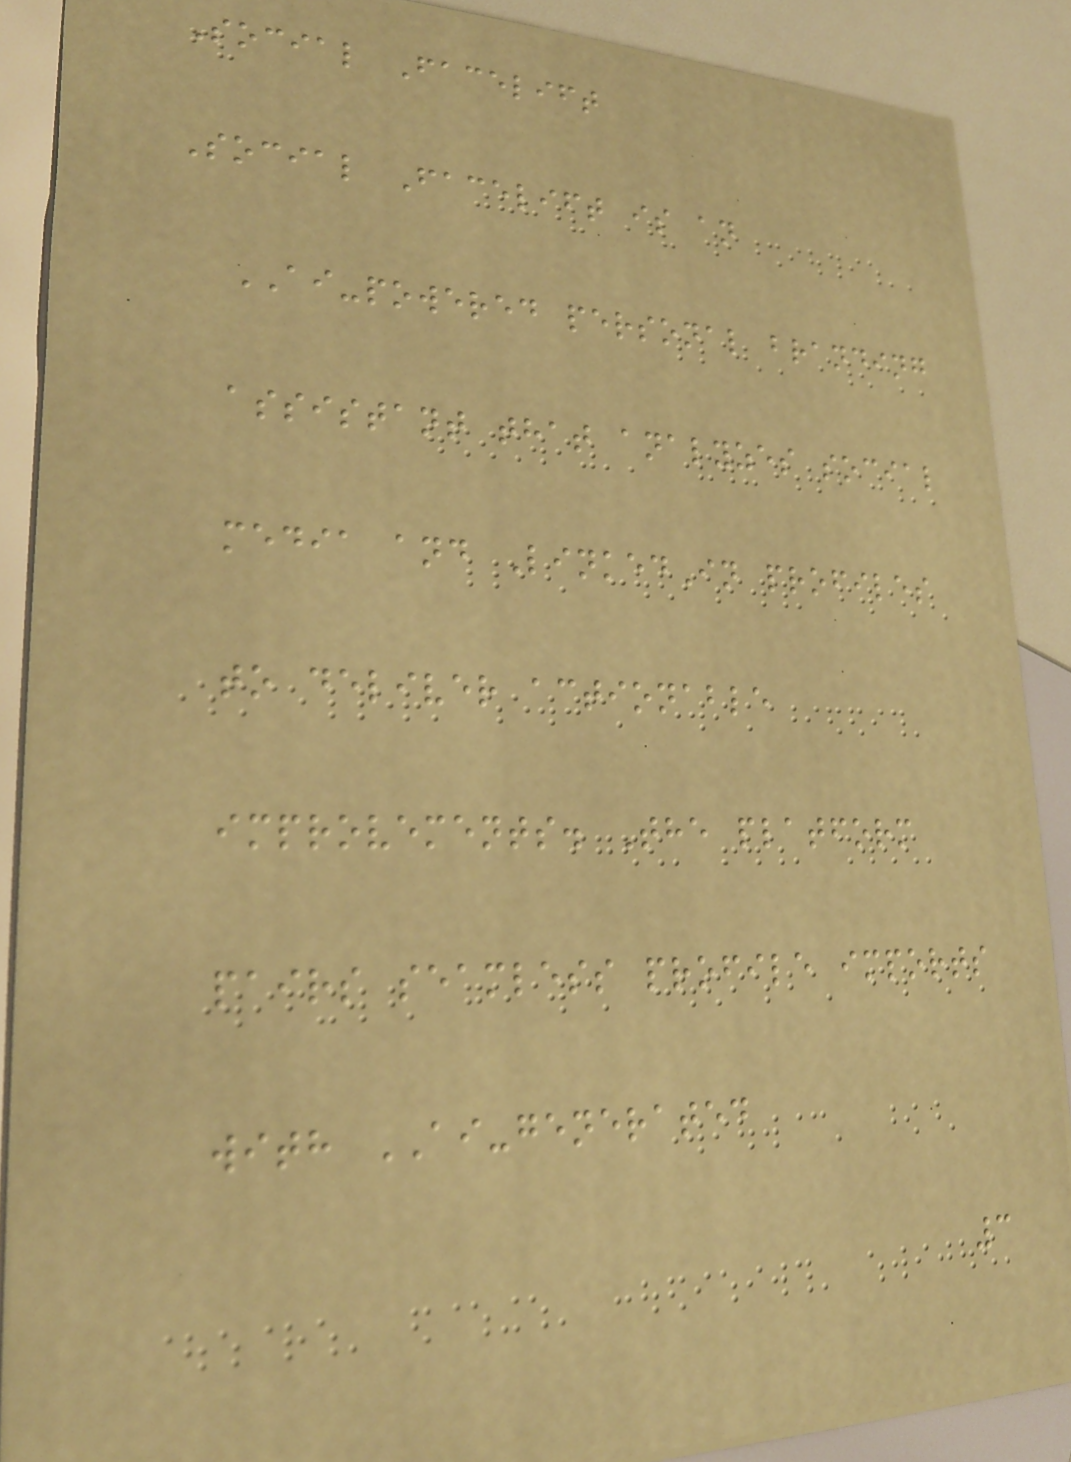Social Facelift
Social Facelift is an
AI-powered personal branding
assistant that analyzes social
media and LinkedIn profiles
to deliver actionable
improvements. The platform
pairs seamless profile imports
with AI-generated
3
